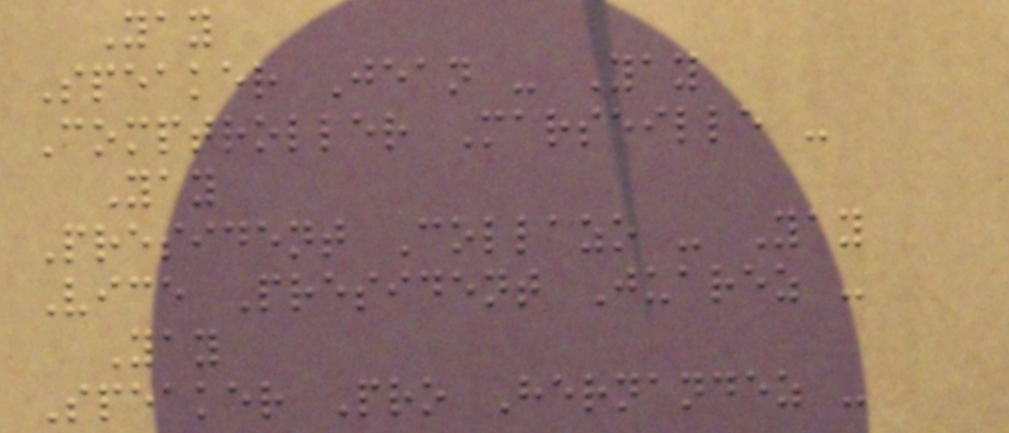Yay
Speaker Jean - Yay
Comptroller Marseille -
Yay
President Collazo - Yay
Vice President Juarez -
Yay
Speaker Pro Hernandez -
